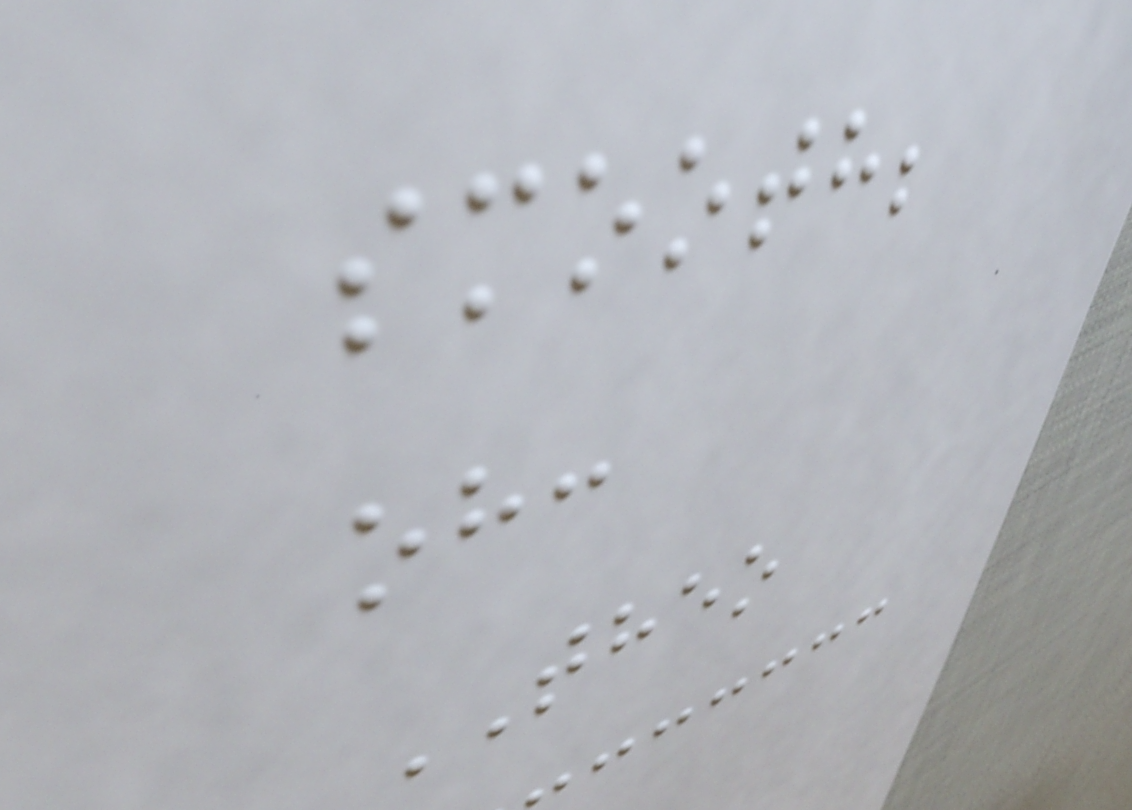smooth;
oh:
THEO
